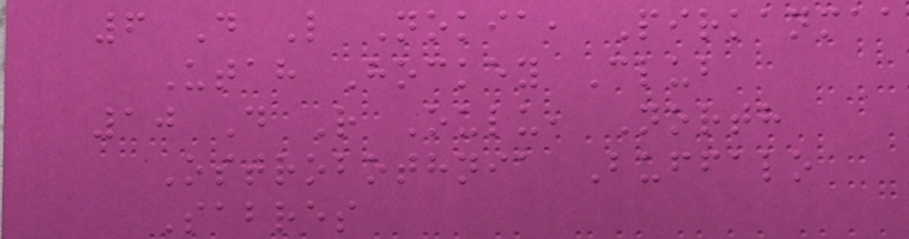6 D L Nokia, Pirkanmaa
Utah Hockey Club
10 D R Oulu, North
Ostrobothnia Buffalo
Sabres
